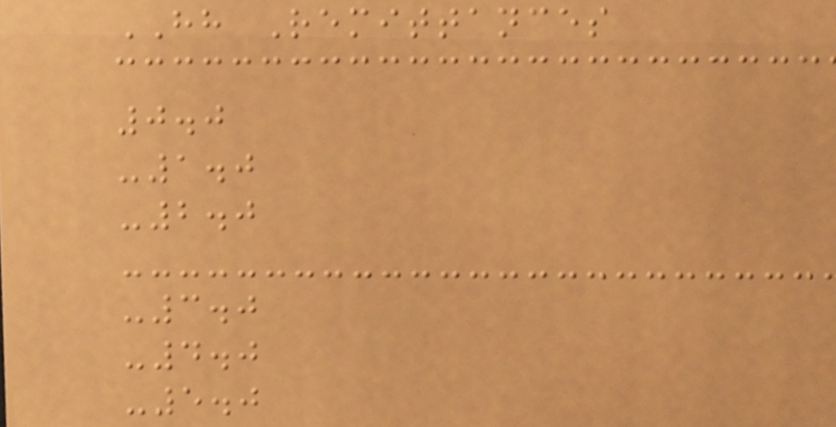HH Remittances
0.0
-1.0
-2.0
-3.0
-4.0
-5.0
